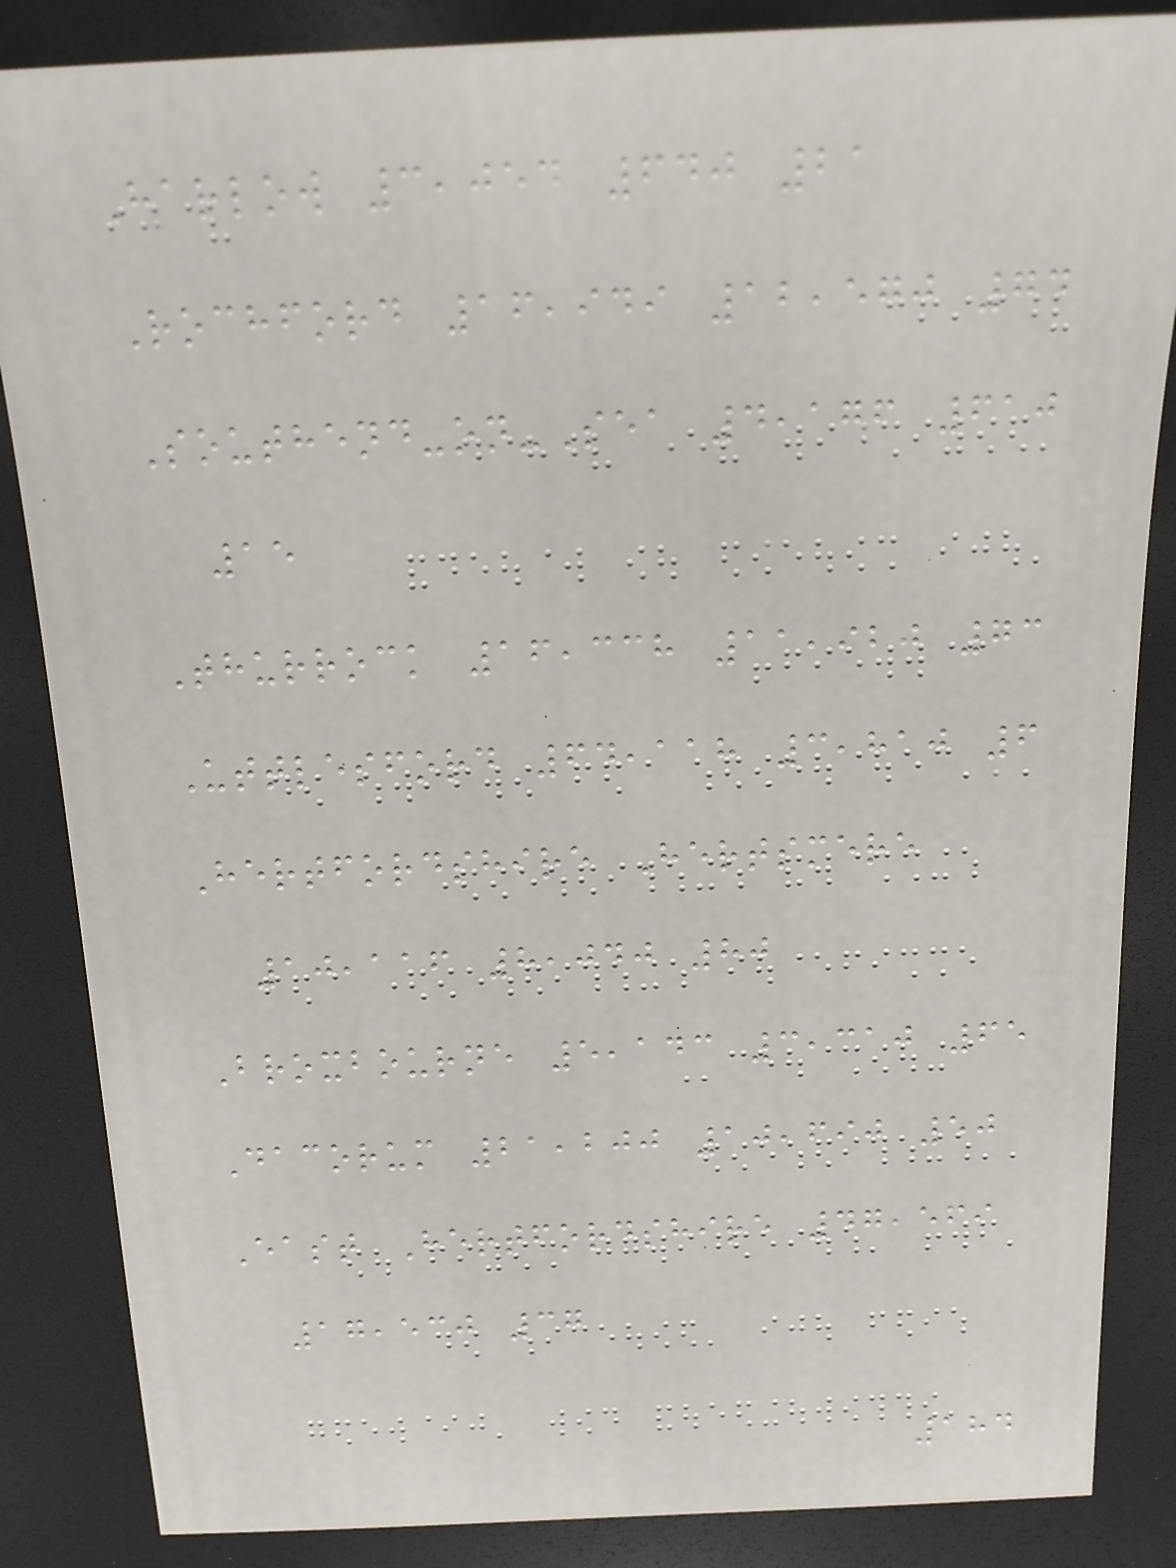Harlow 3,054 640 21
Rochford 16,949 12,570 74
Southend-on-Sea 4,176 610
15
Thurrock 16,338 11,920 73
Uttlesford 64,118 3,810 6
Hertfordshire Hertsmere
10,116 8,040 80
Broxbourne 5,143 3,310 65
Dacorum 21,200 10,690 50
East Hertfordshire 47,569
17,530 37
184
